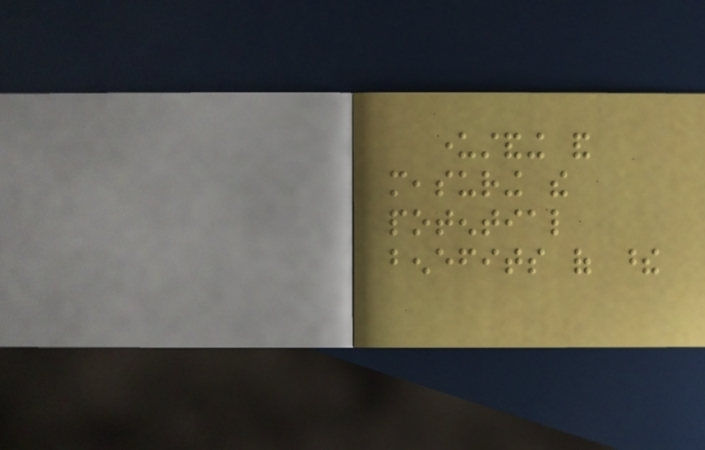understanding and
measuring the
potential
benefits of these
